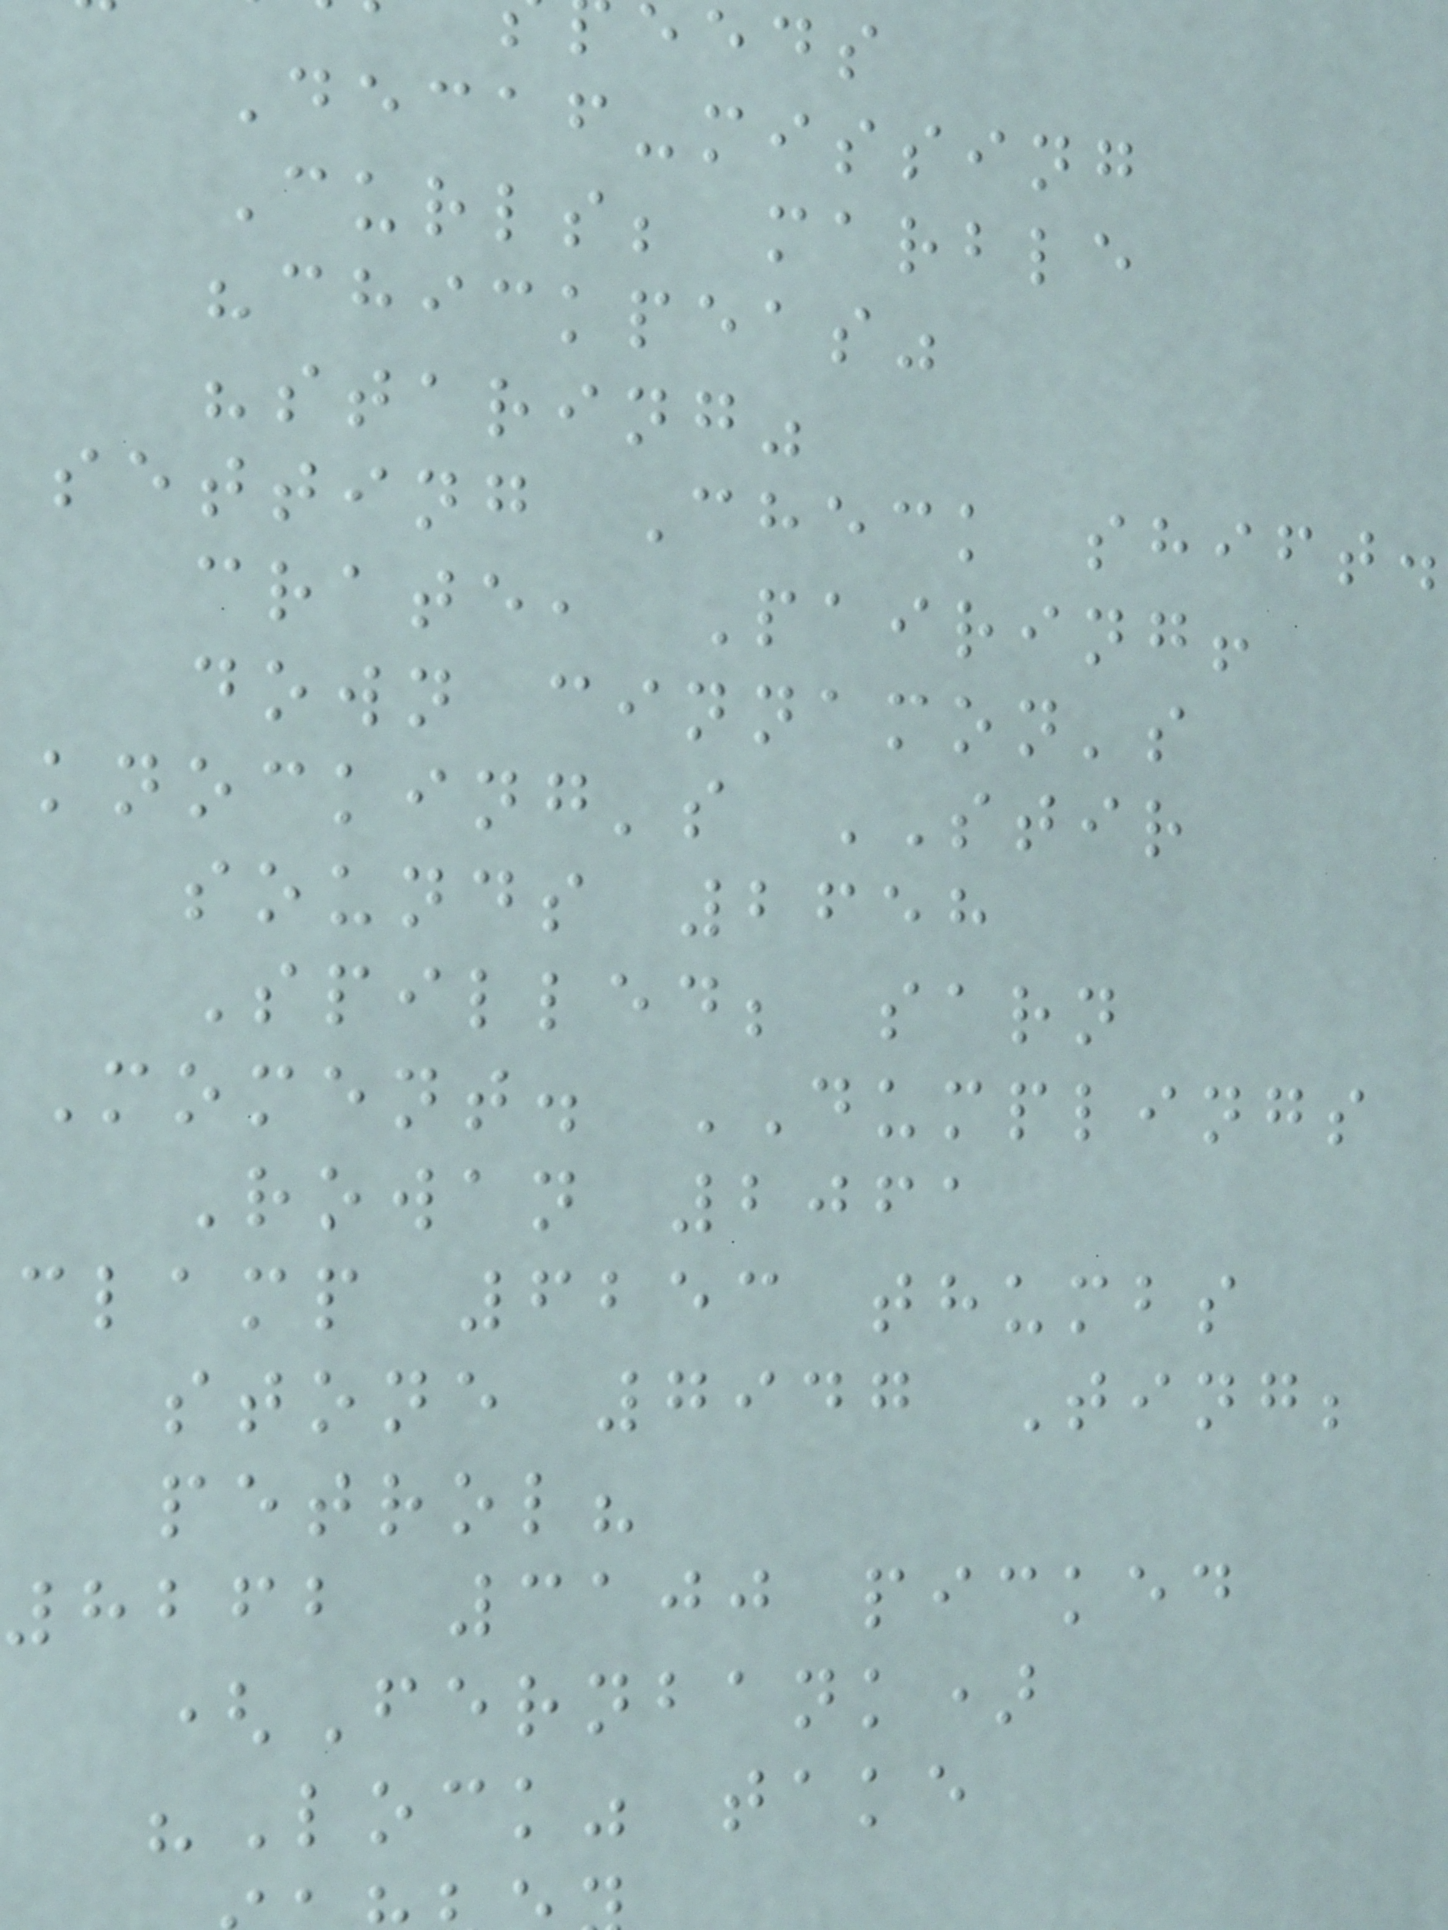Decaf-missing
Curls; marble
"chickpeas"
"staring"
setting Check shift.
crate, Pairing!
down cinnamon's
knocking's STIR
sounds 2658
Spilled; sarn
Moment. DUMPLINGS
Rowan 2061
clamp 6253 thumbs
stone 7947 Ting;
petrol?
8262 3100 picked
(Fernbank)
"Lock" take
